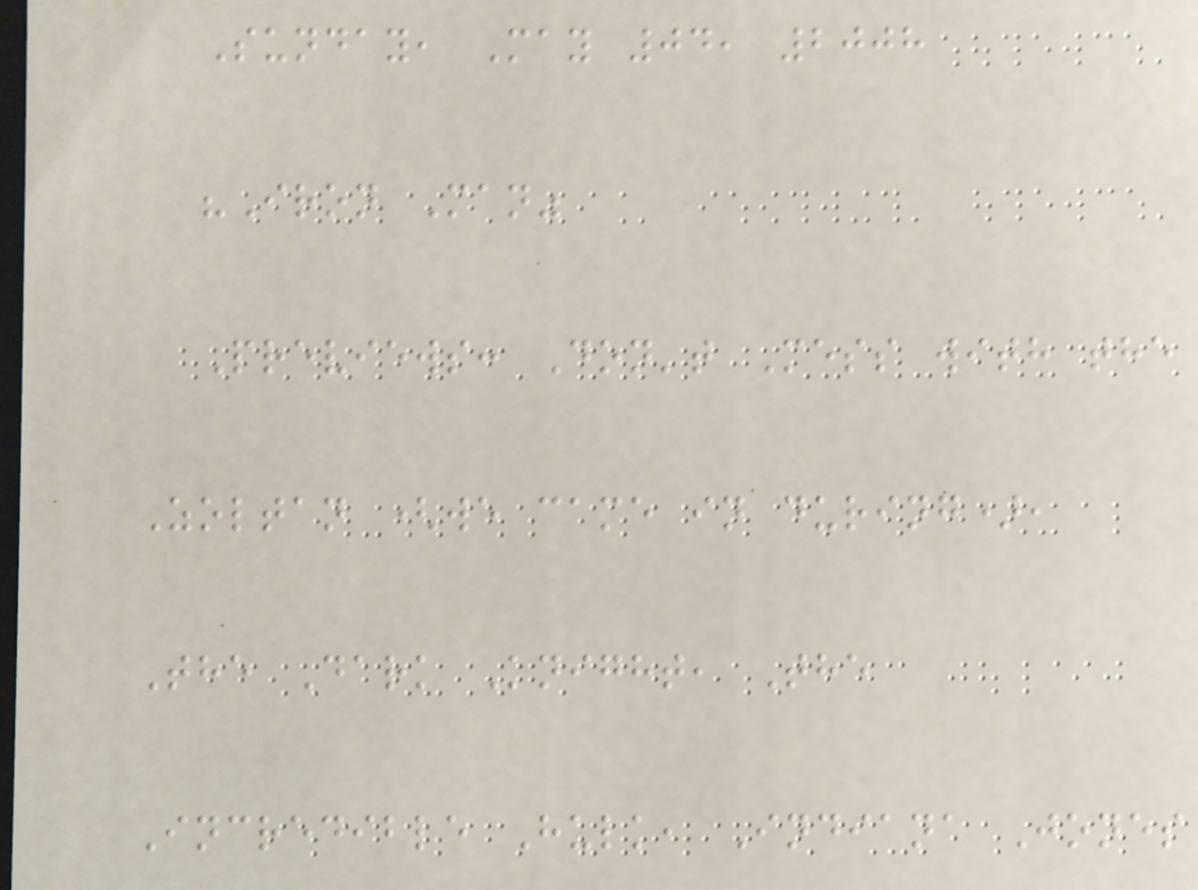Sunday, May 04, 2008
"Iron Man"
Previews: Don't Mess with the
Zoltan (we came in during),
The Dark Knight, The
Incredible Hulk, Indiana Jones
